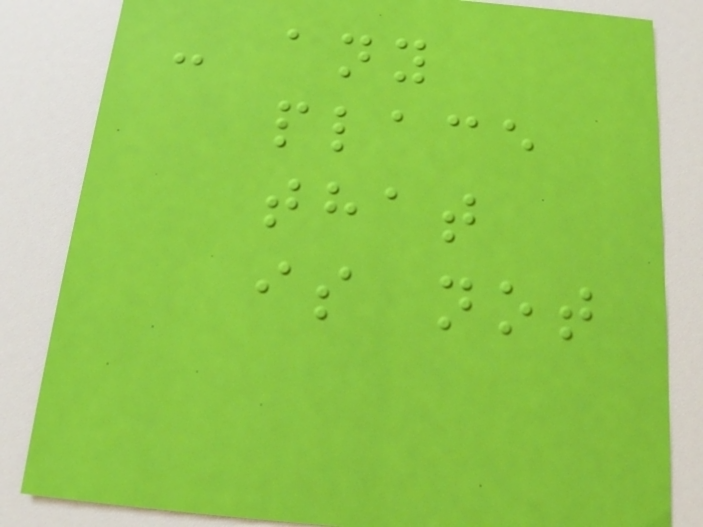- any
place
that
is not
